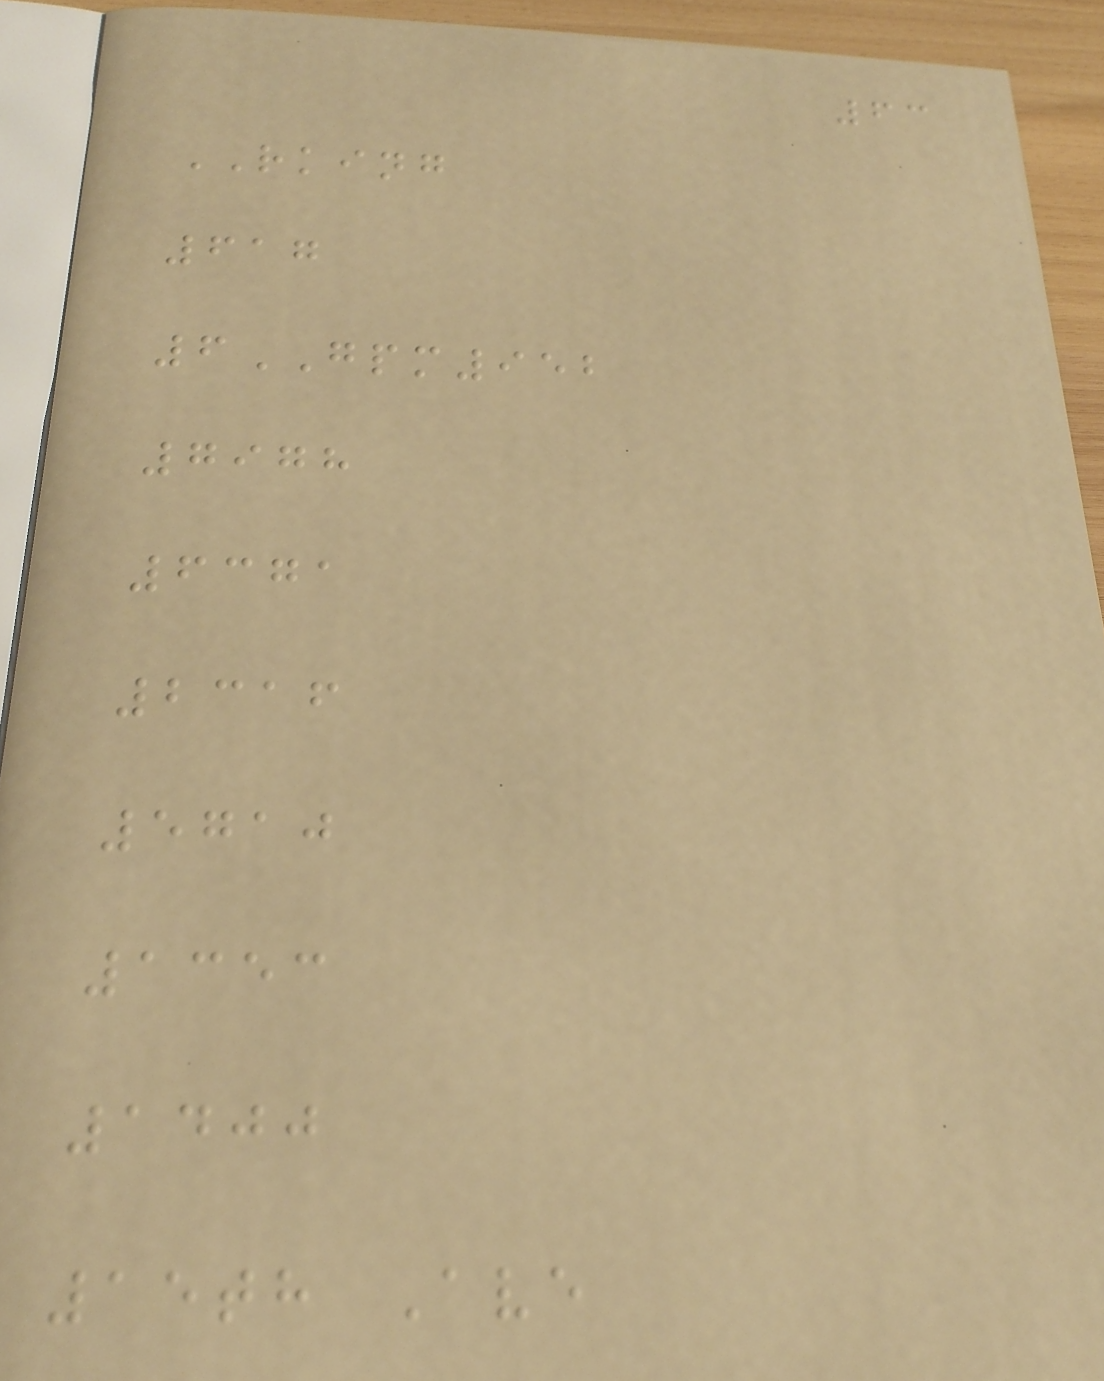63
RKING
617
6GPM952
7978
6371
2316
5710
1353
1400
15th Ave
